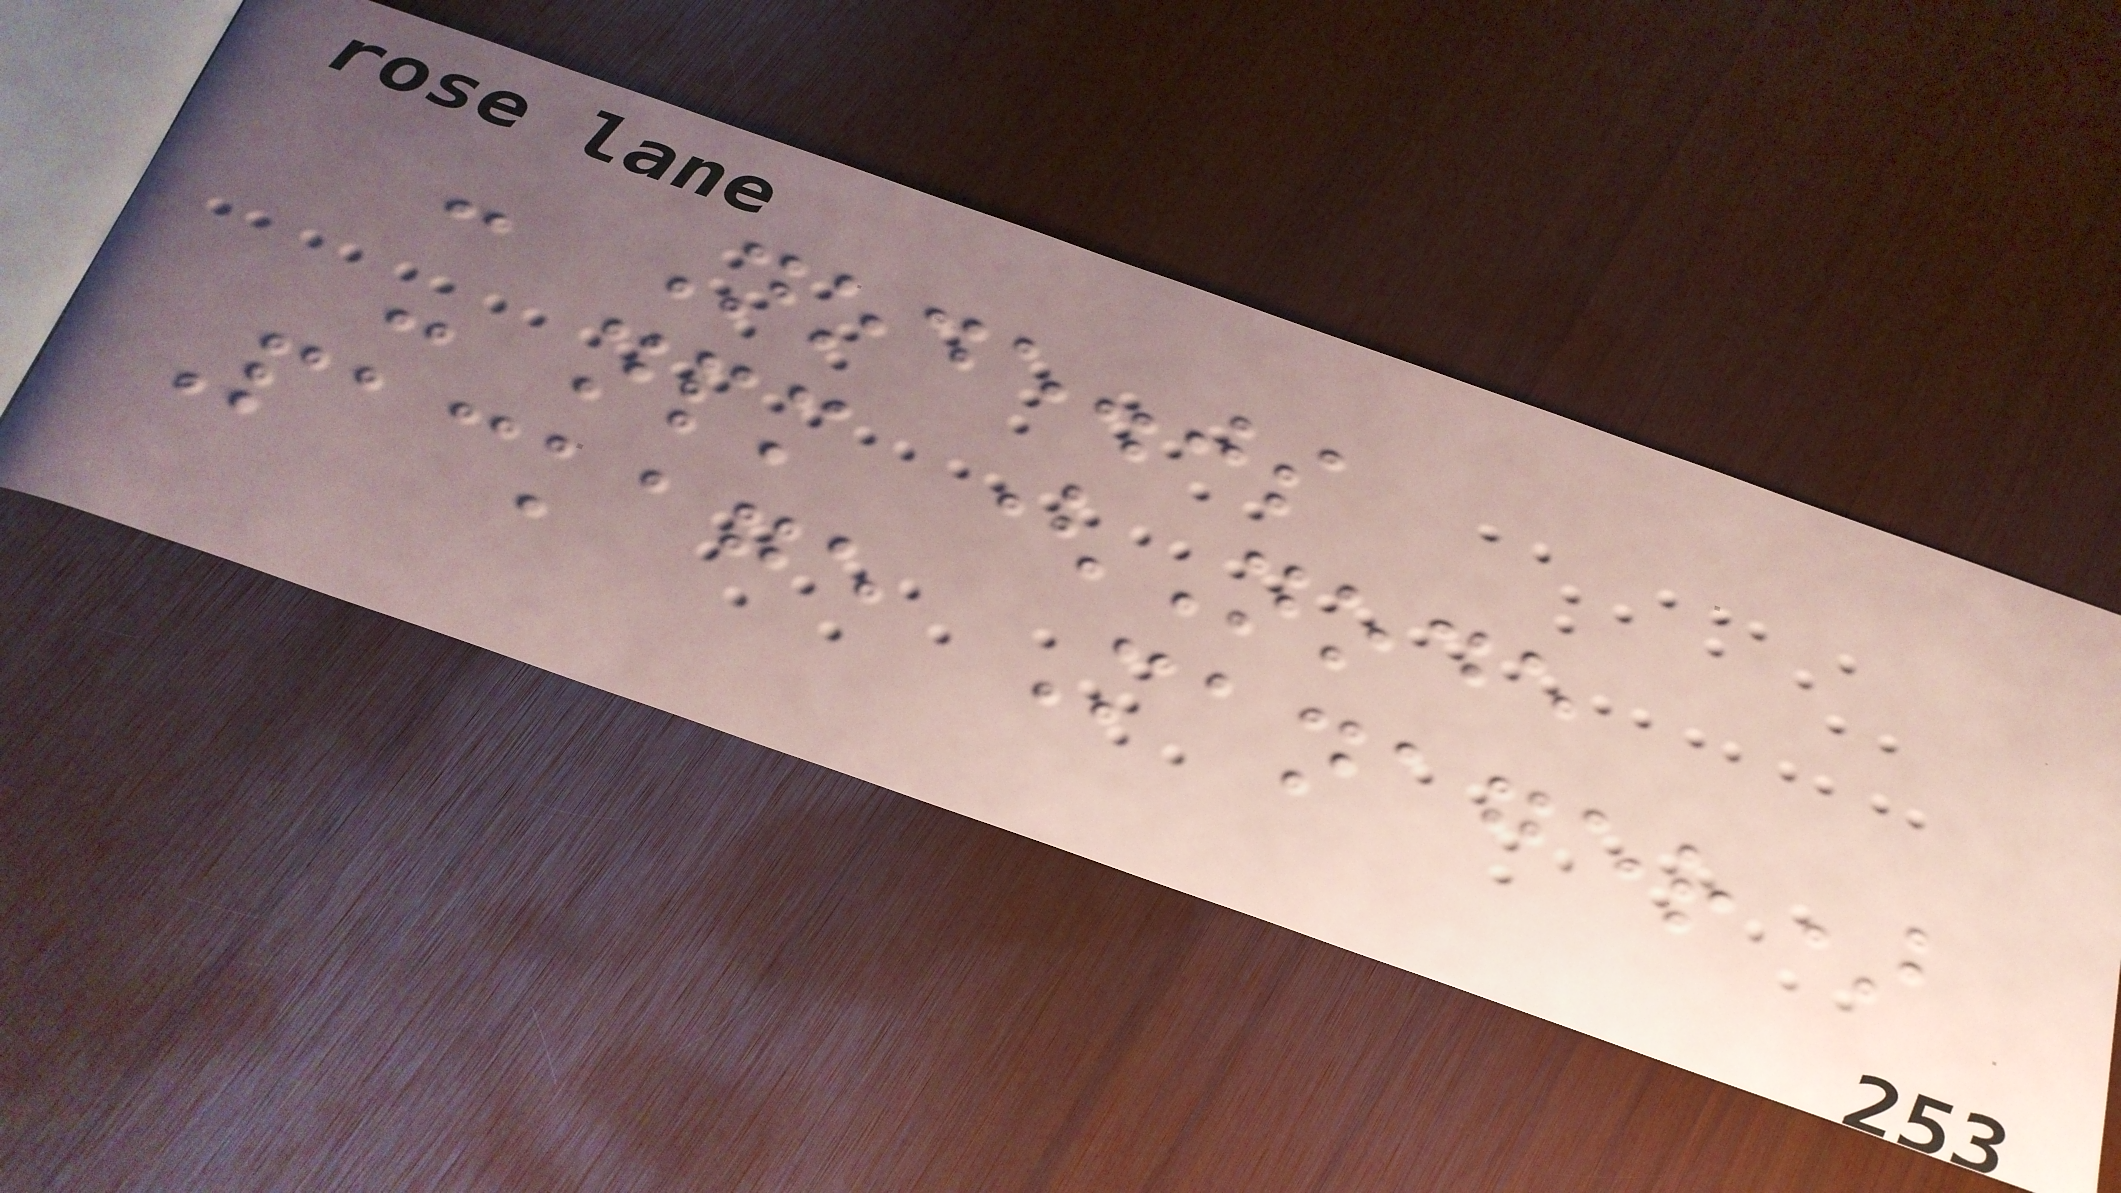- Node.js
- npm (Node
Package Manager)
